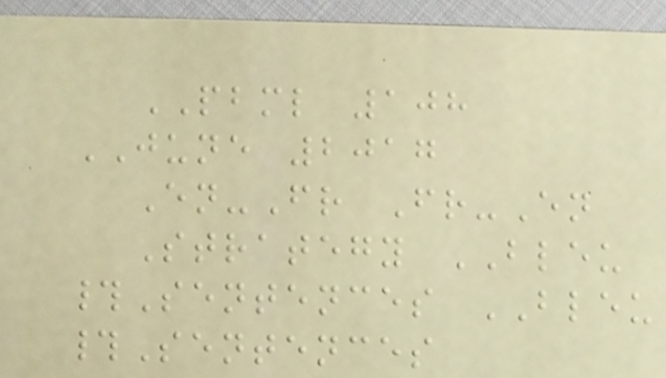PBML 108
JUNE 2017
En-Fr Fr-En
Strategy BLEU
#Sentences BLEU
#Sentences
